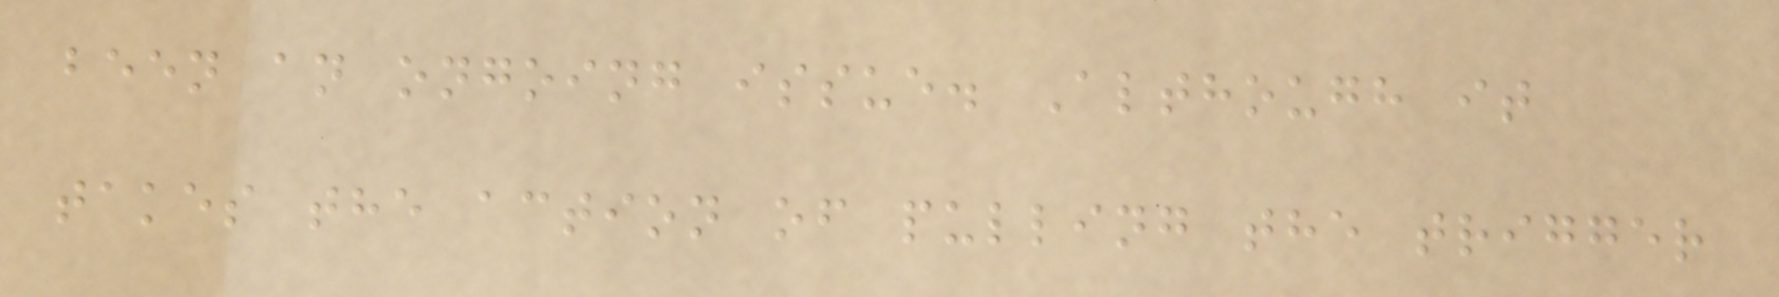been an ongoing issue. Although it
takes the action of pulling the trigger
